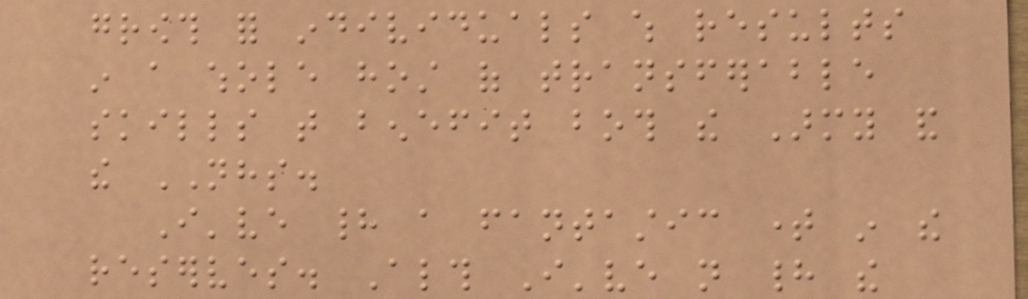growth for individuals which results
in a whole host of transferable
skills that benefit both the Army and
the NHS.
I've had a fantastic time in the
reserves. Although I've not had the
